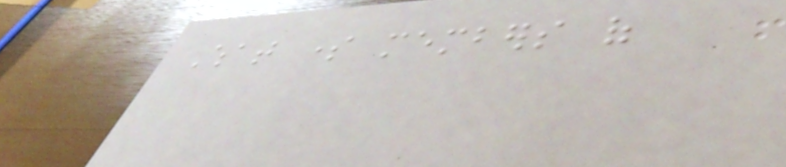What some members of
